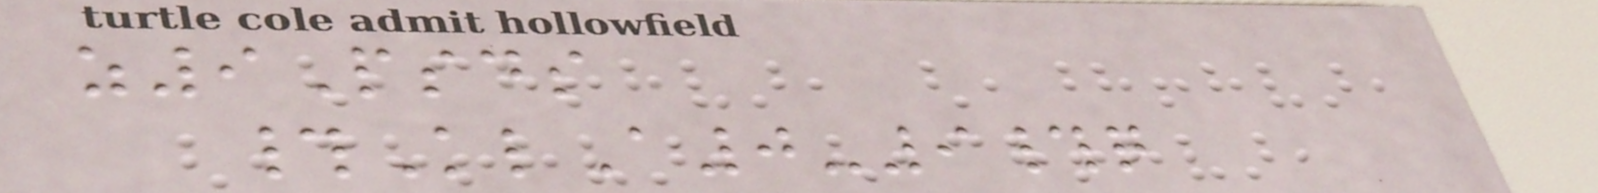z9Psds
#KlA0-9#q
